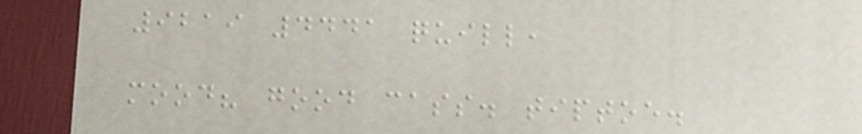9219 4441 quill,
mood? good cass. tiptoe.
